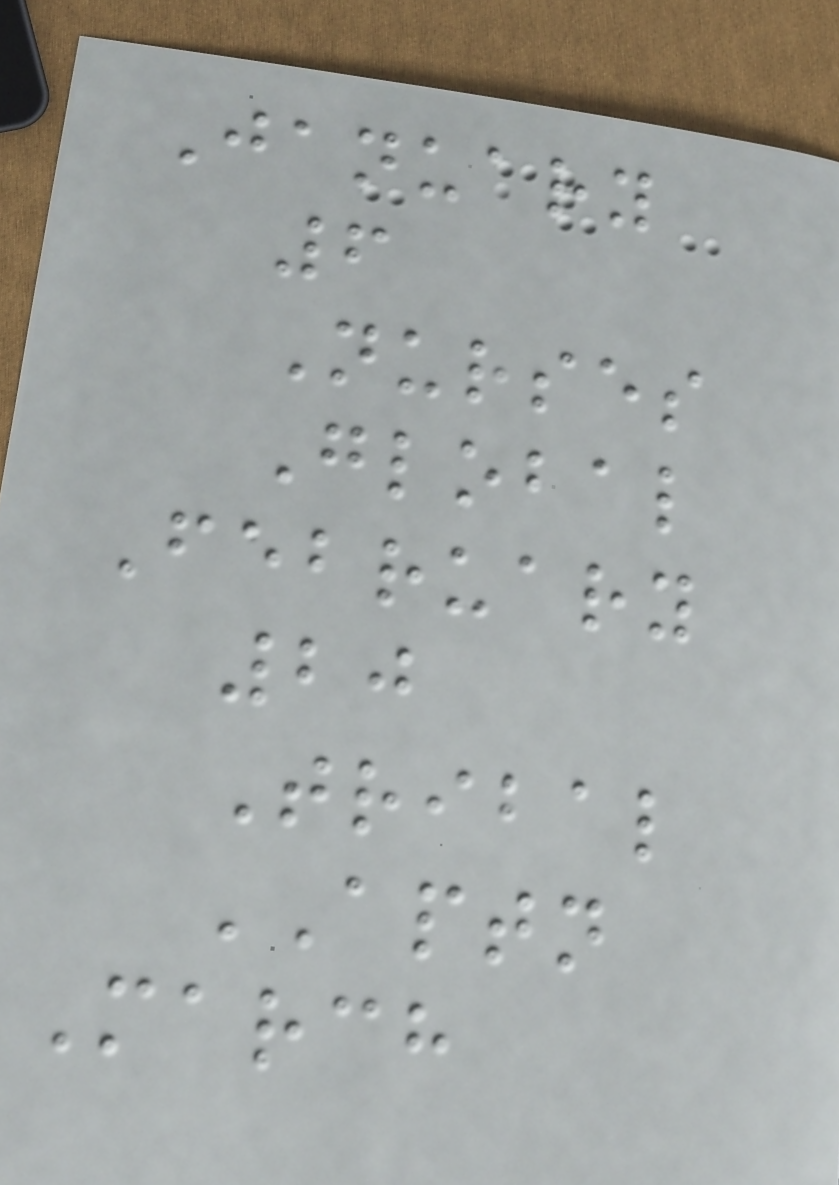January
6
Nurses
Global
February
20
Tribal
APTN
March
